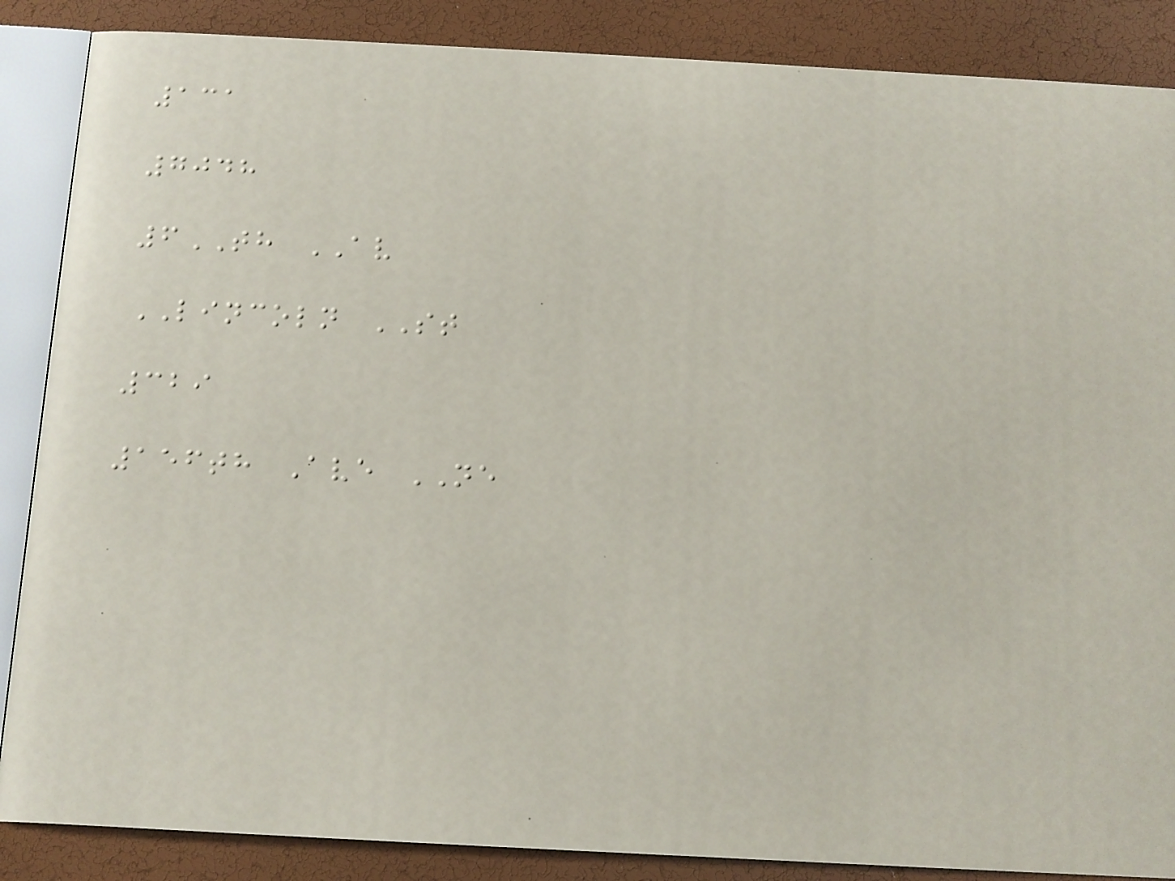131
7048
6TH AV
LINCOLN ST
329
156th Ave NE
